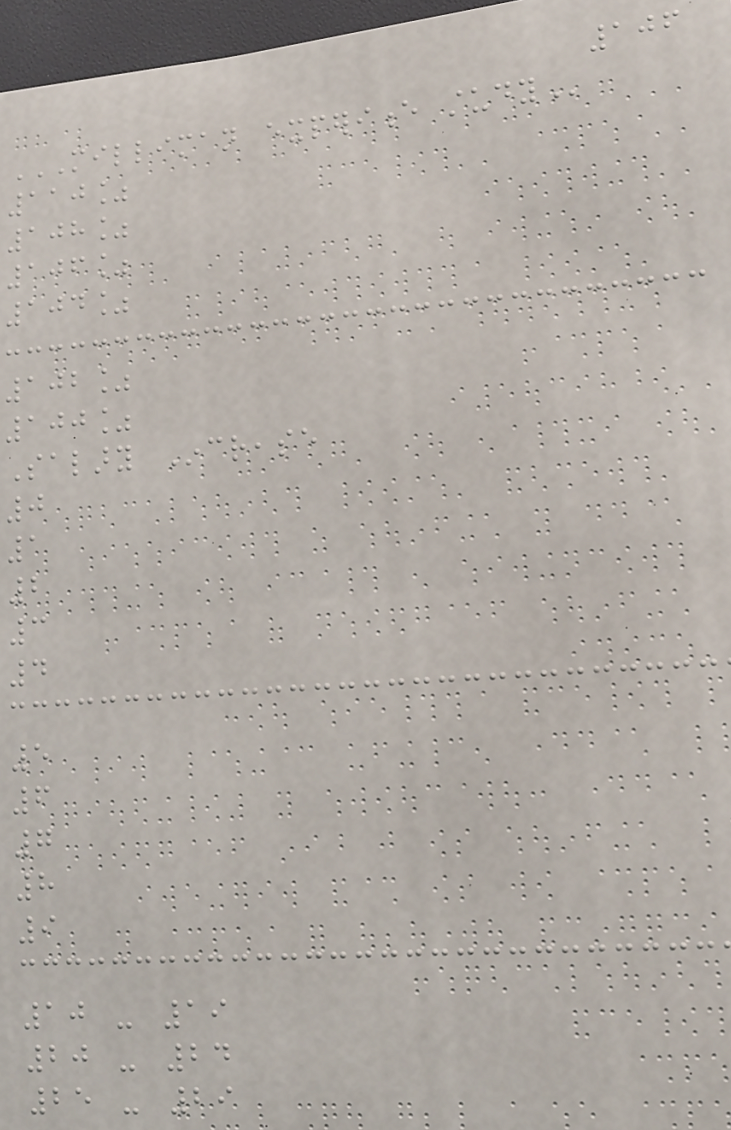106
MILLIMAN EXPERIENCE STUDY
110%
108%
106%
104%
102%
100%
Salary Increase
0
1
2
3
4
5
6
7
8
9
10 - 19
20 - 24
25 - 29
